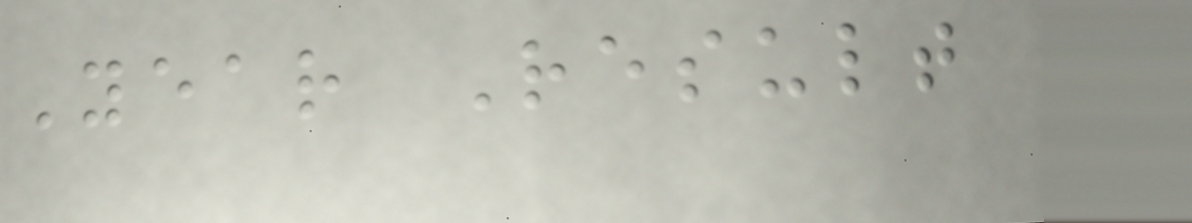Year Result
